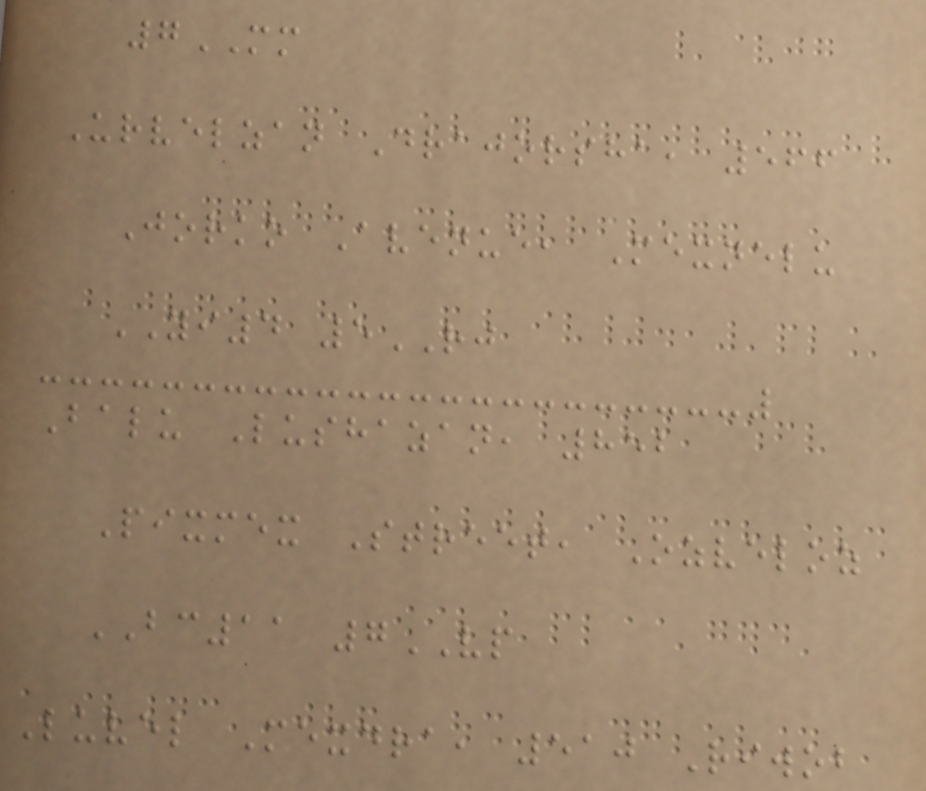7MM
Urvelzan Drajorsha, 566
Jorko Avenue, Mexnelu
YI4 5RJ
Balu Lushazan, 852
Pixmex Street, Ozveloz
BC11 7VP
Luvel Mexdra, 510 Riwob
